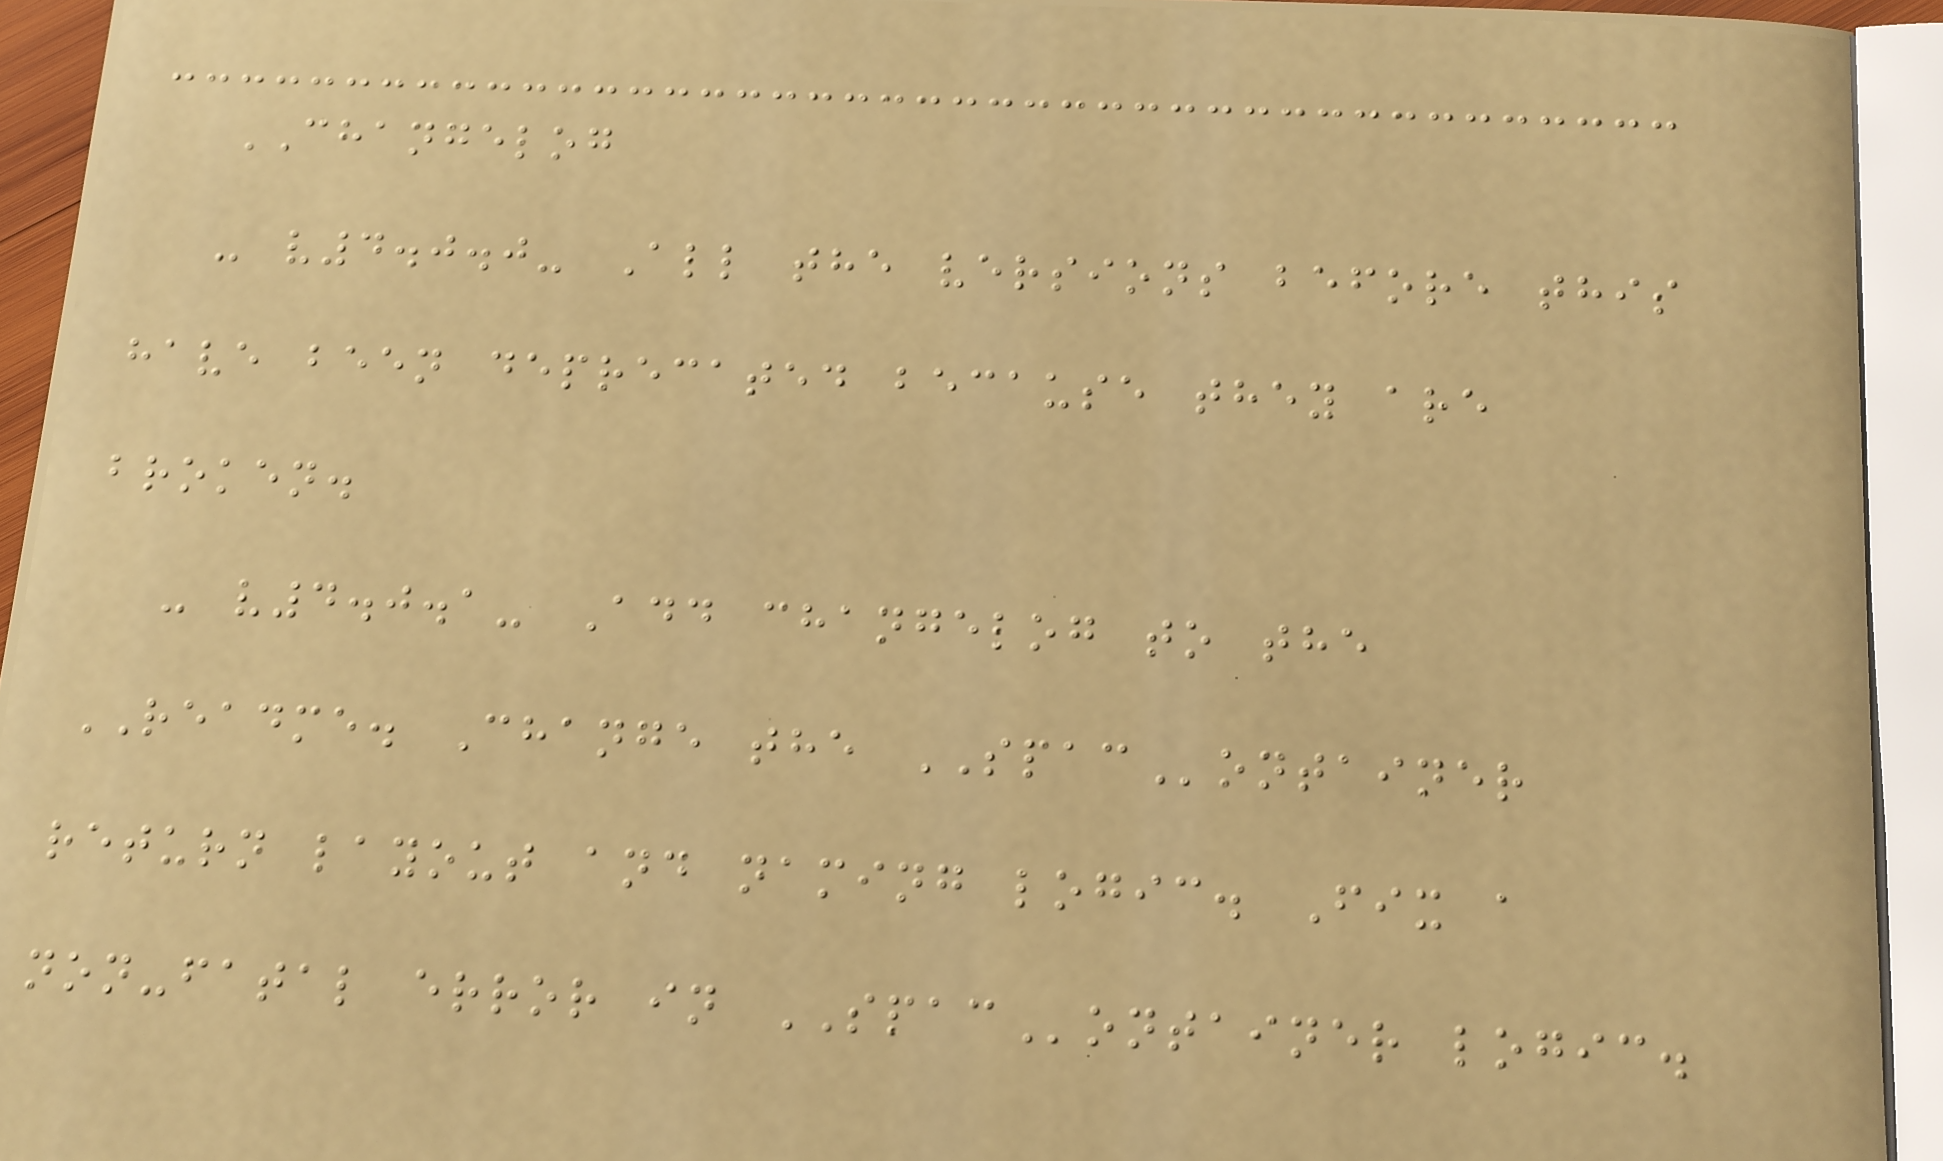CHANGELOG
- v4.0.0- All the versions before this
have been deprecated because they are
broken.
- v4.0.1- Add changelog to the
README. Change the SPAContainer
return layout and naming logic. Fix a
non-fatal error in SPAContainer logic.
